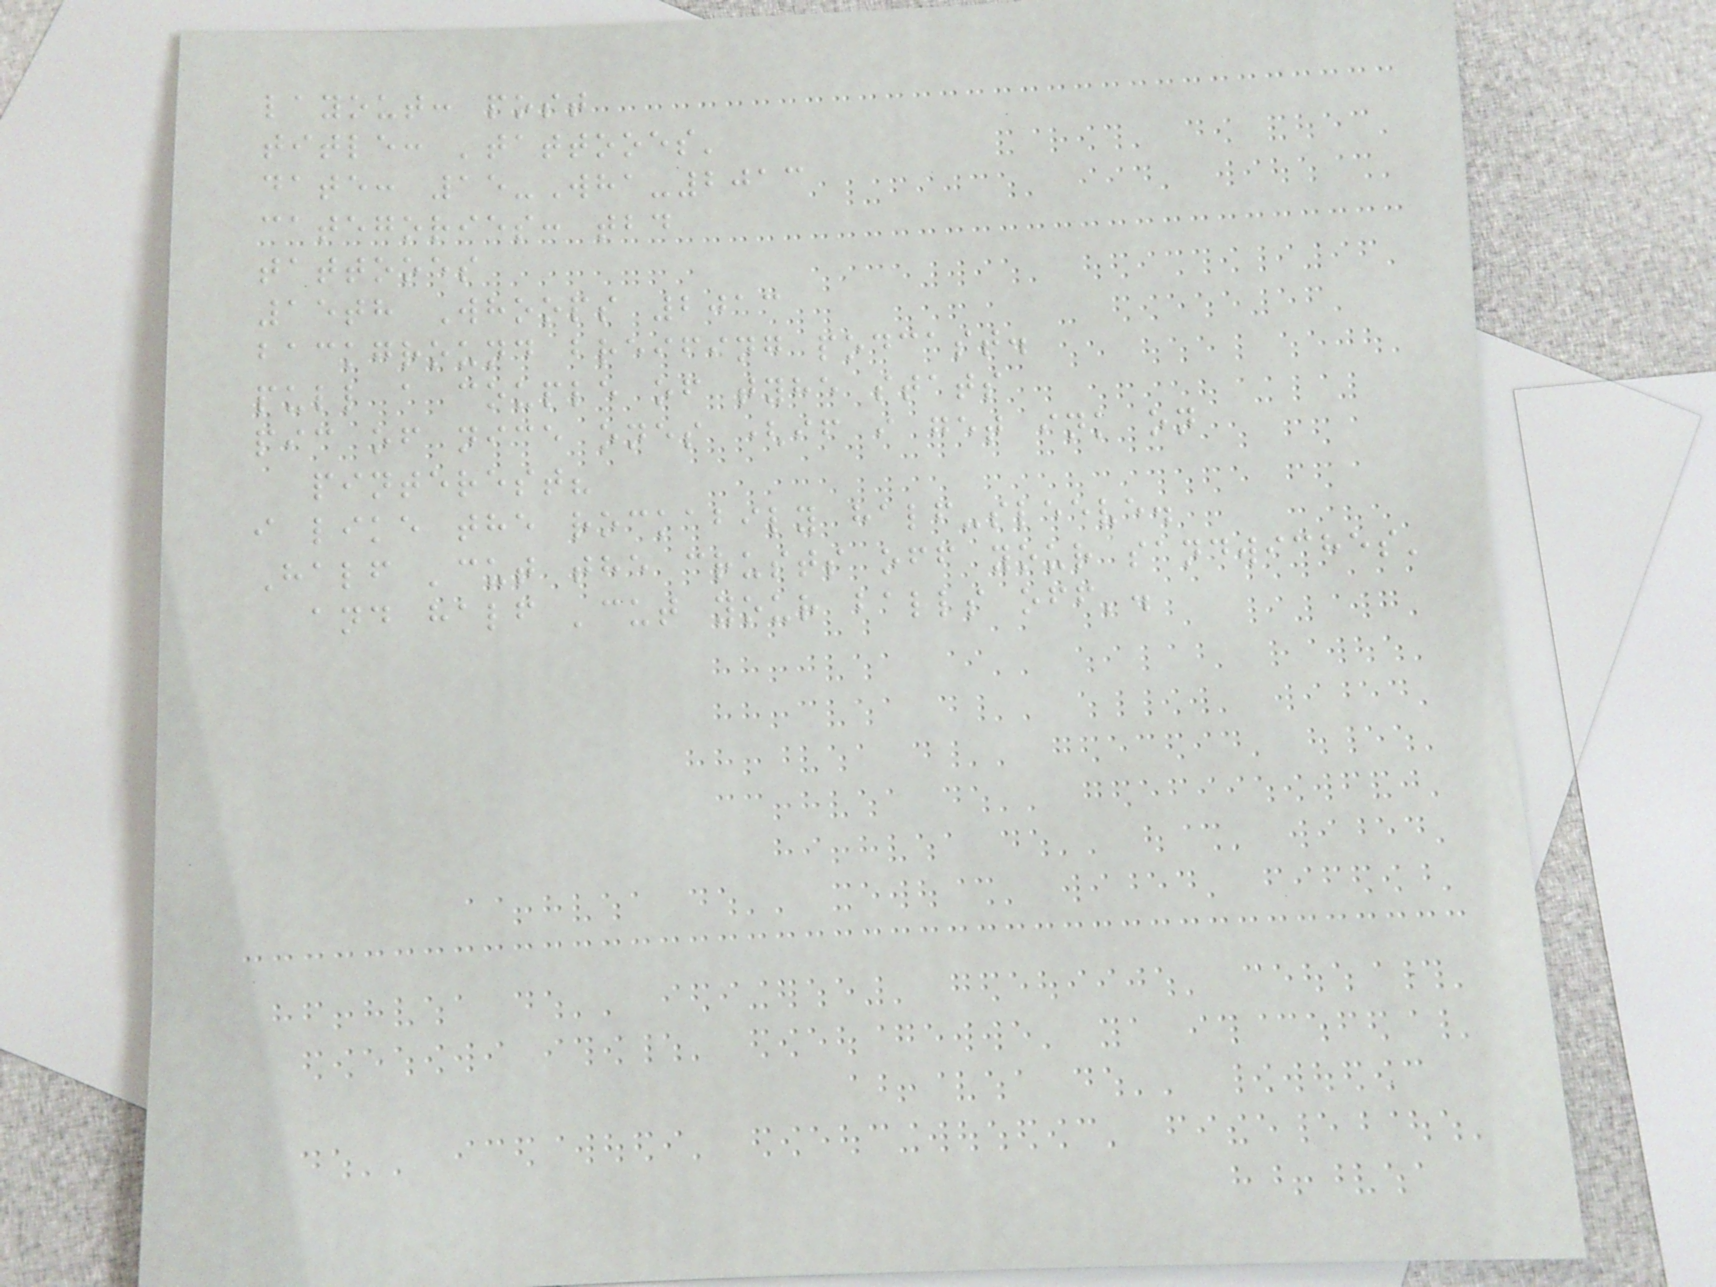layout: post
title: 'tattooes'
date: 15-Wha-2013
categories: tbd
tattooes
15th Whoops 2013
background breifing podcast.
pull a couple of tyhe stats
pic of nice ones (if i get ink on
pinterest?
i like the rockabily half-sleeve.
Half 'cut the crusts off your sandwiches'
and half 'cut your balls off'.
